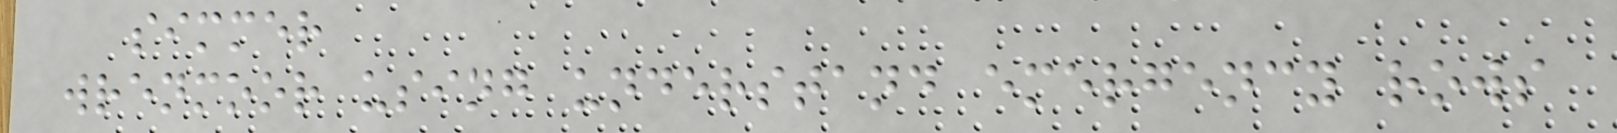simmer
wrenmoor using understand emergency rows
